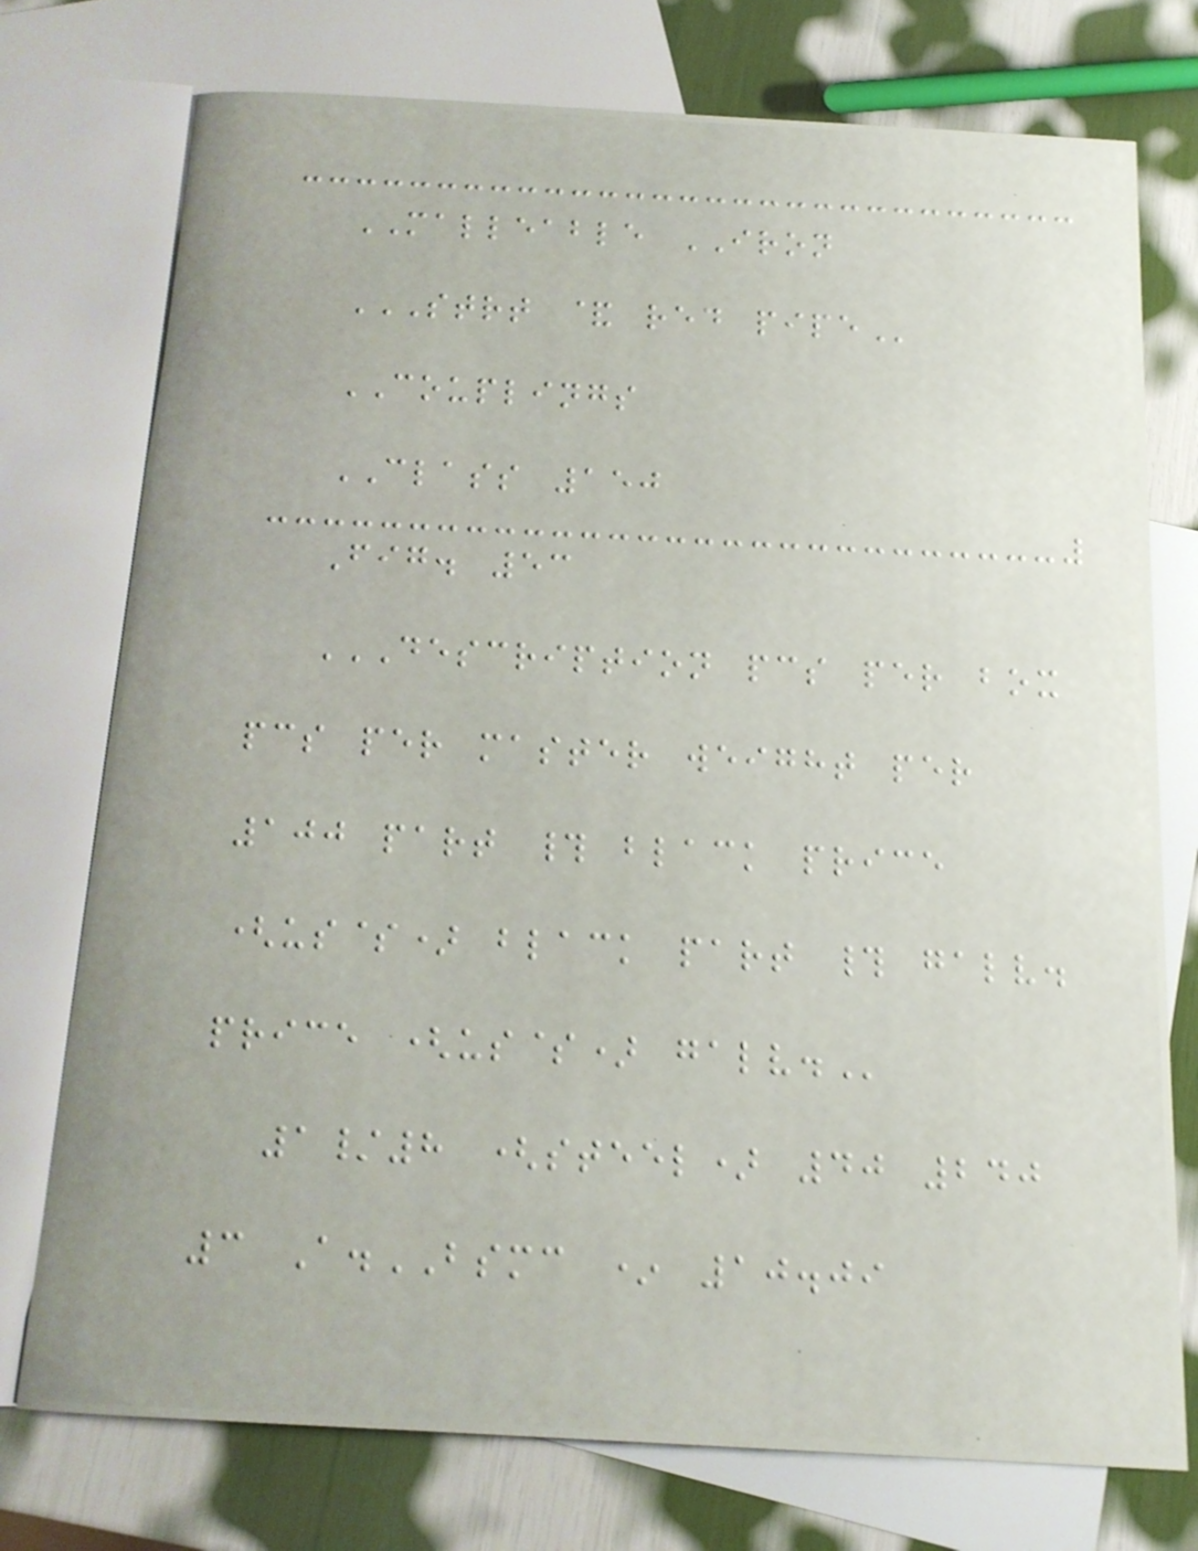MALLEABLE IRON
STRT & RED PIPE
COUPLINGS
CLASS 150
Fig. 53
DESCRIPTION PCS PER BOX
PCS PER MASTER WEIGHT PER
100 PART # BLACK PRICE
(US$) BLACK PART # GALV.
PRICE (US$) GALV.
1/8 (steel) 40 240
3 A.BSMC * 10.09
